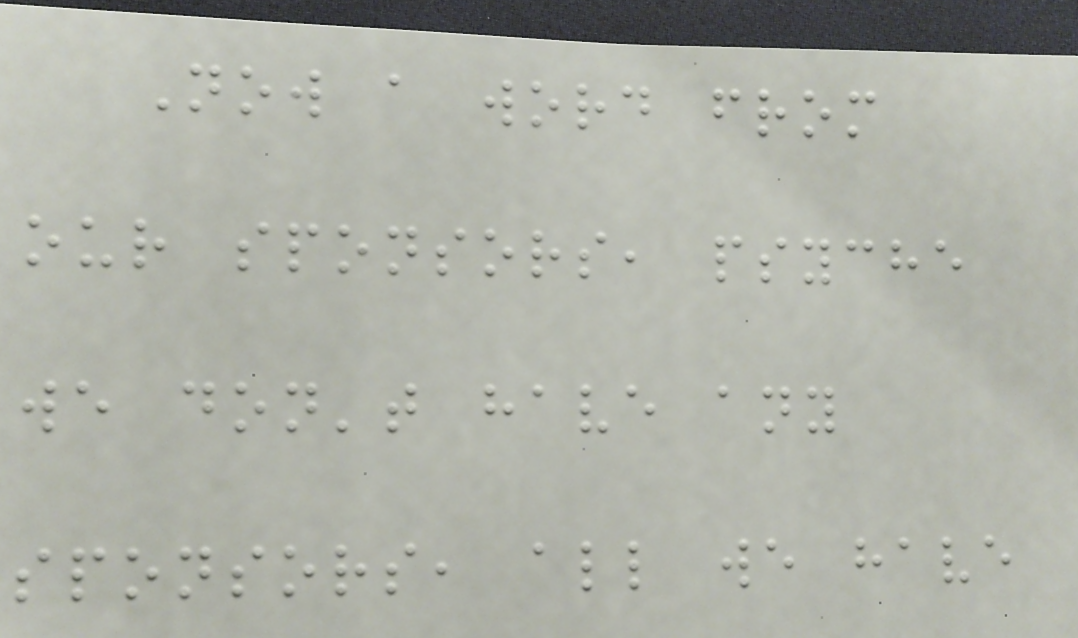Now a word from
our sponsors, psyche
we don't have any
sponsors, all we have
